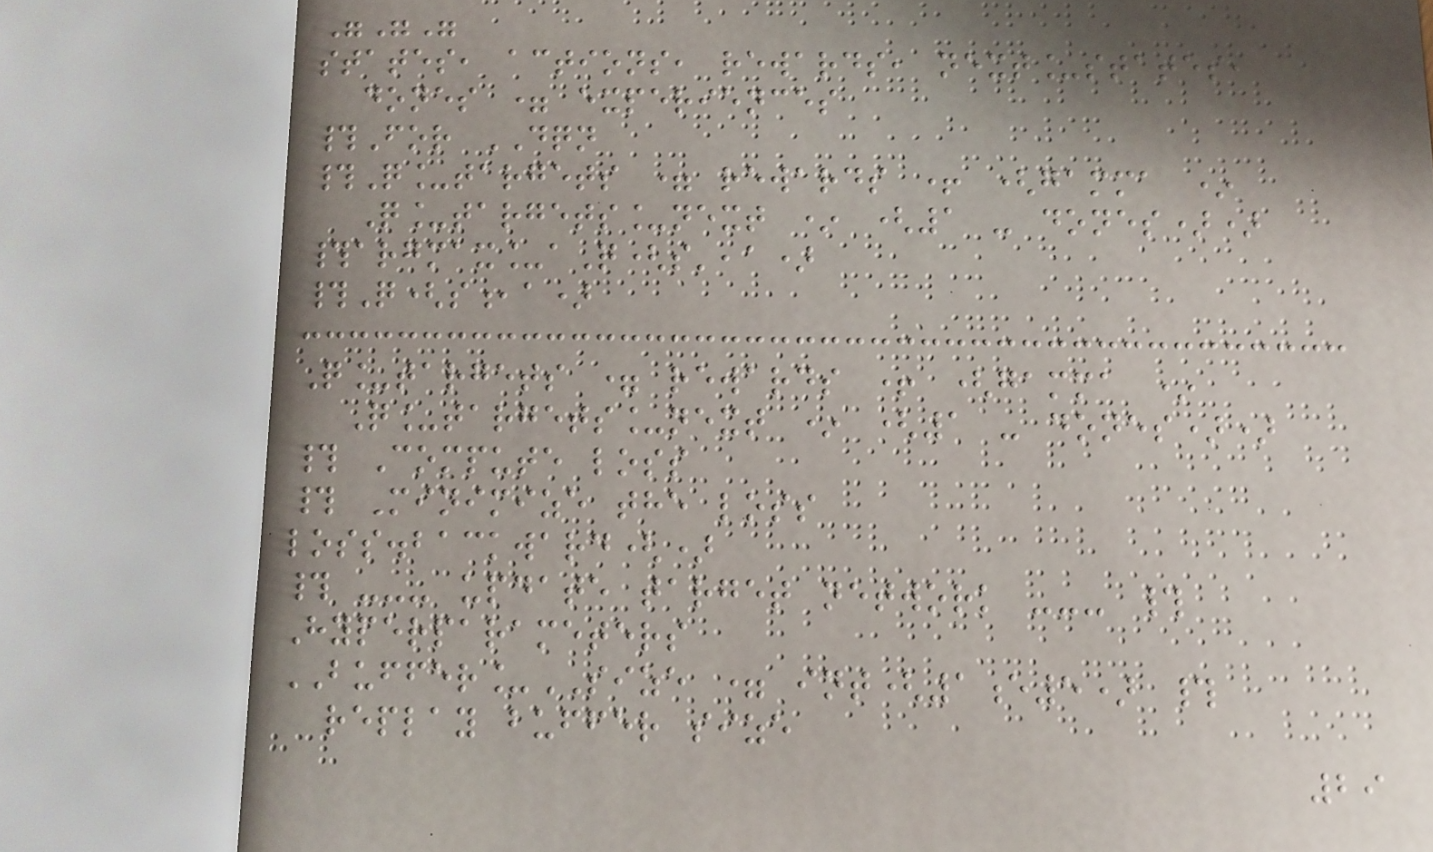"""
states, actions, rewards, next_states,
dones = experiences
#For DQN
#Q_targets = rewards + (gamma *
Q_targets_next * (1 - dones))
#argmax_aQ(s',a)
#Q(s,a)
Q_targets = rewards + (gamma *
Q_targets_next * (1 - dones))
# Compute loss
# Minimize the loss
loss.backward()
# --- update target network --- #
Hyperparameters
BUFFER_SIZE = int(1e5) #
replay buffer size
29
